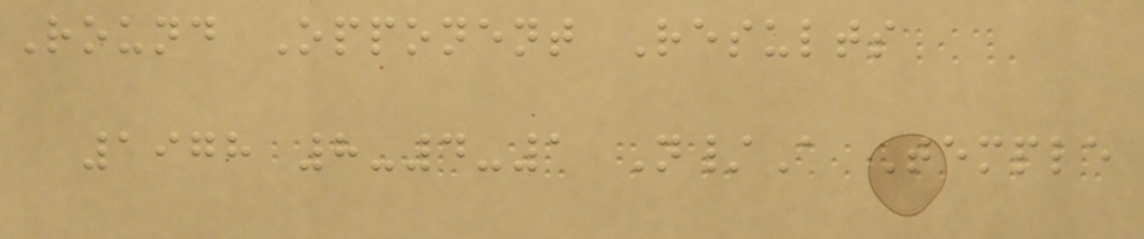Round Opponent Results
1978 8-4-1 N/A Temple
